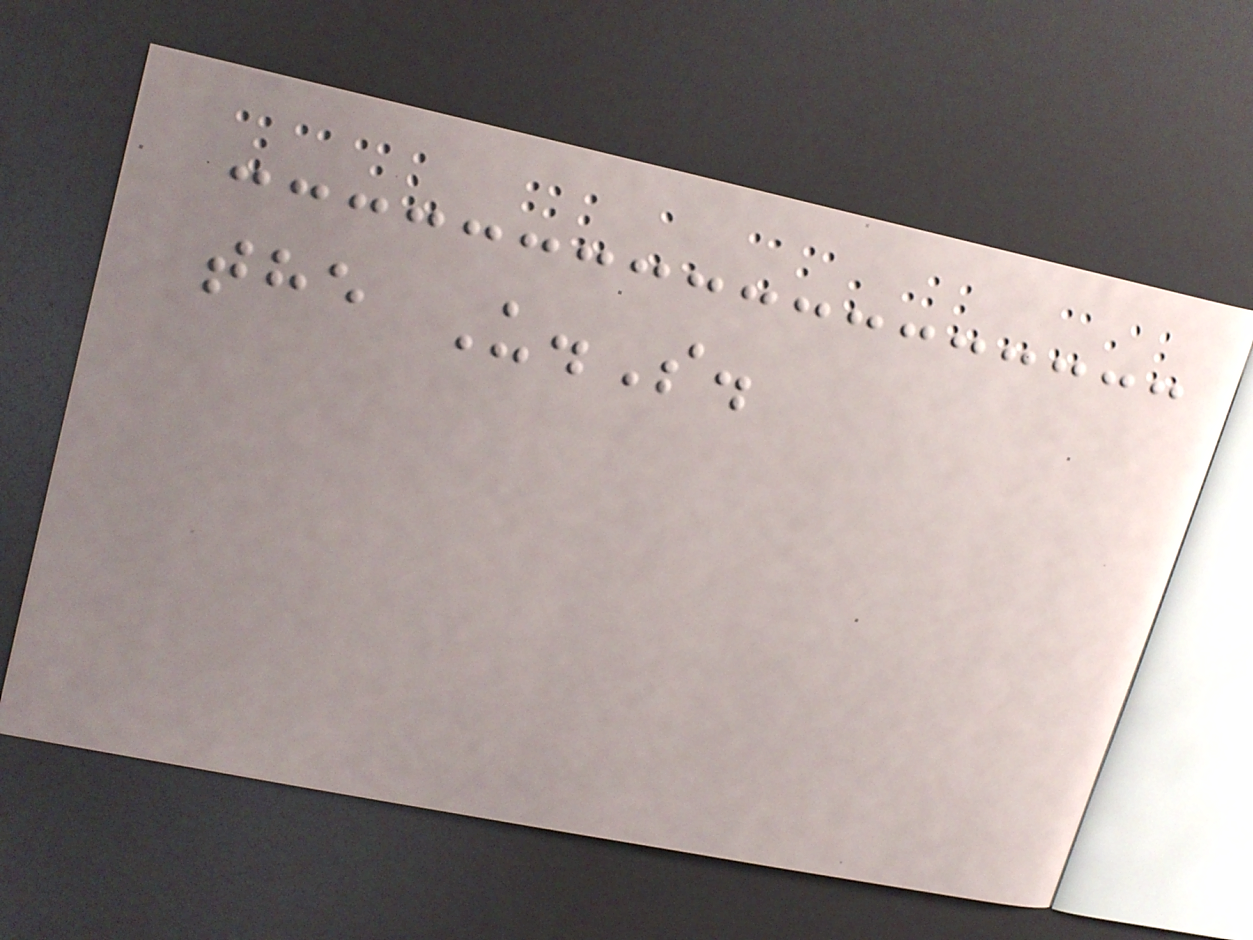the U.S.
